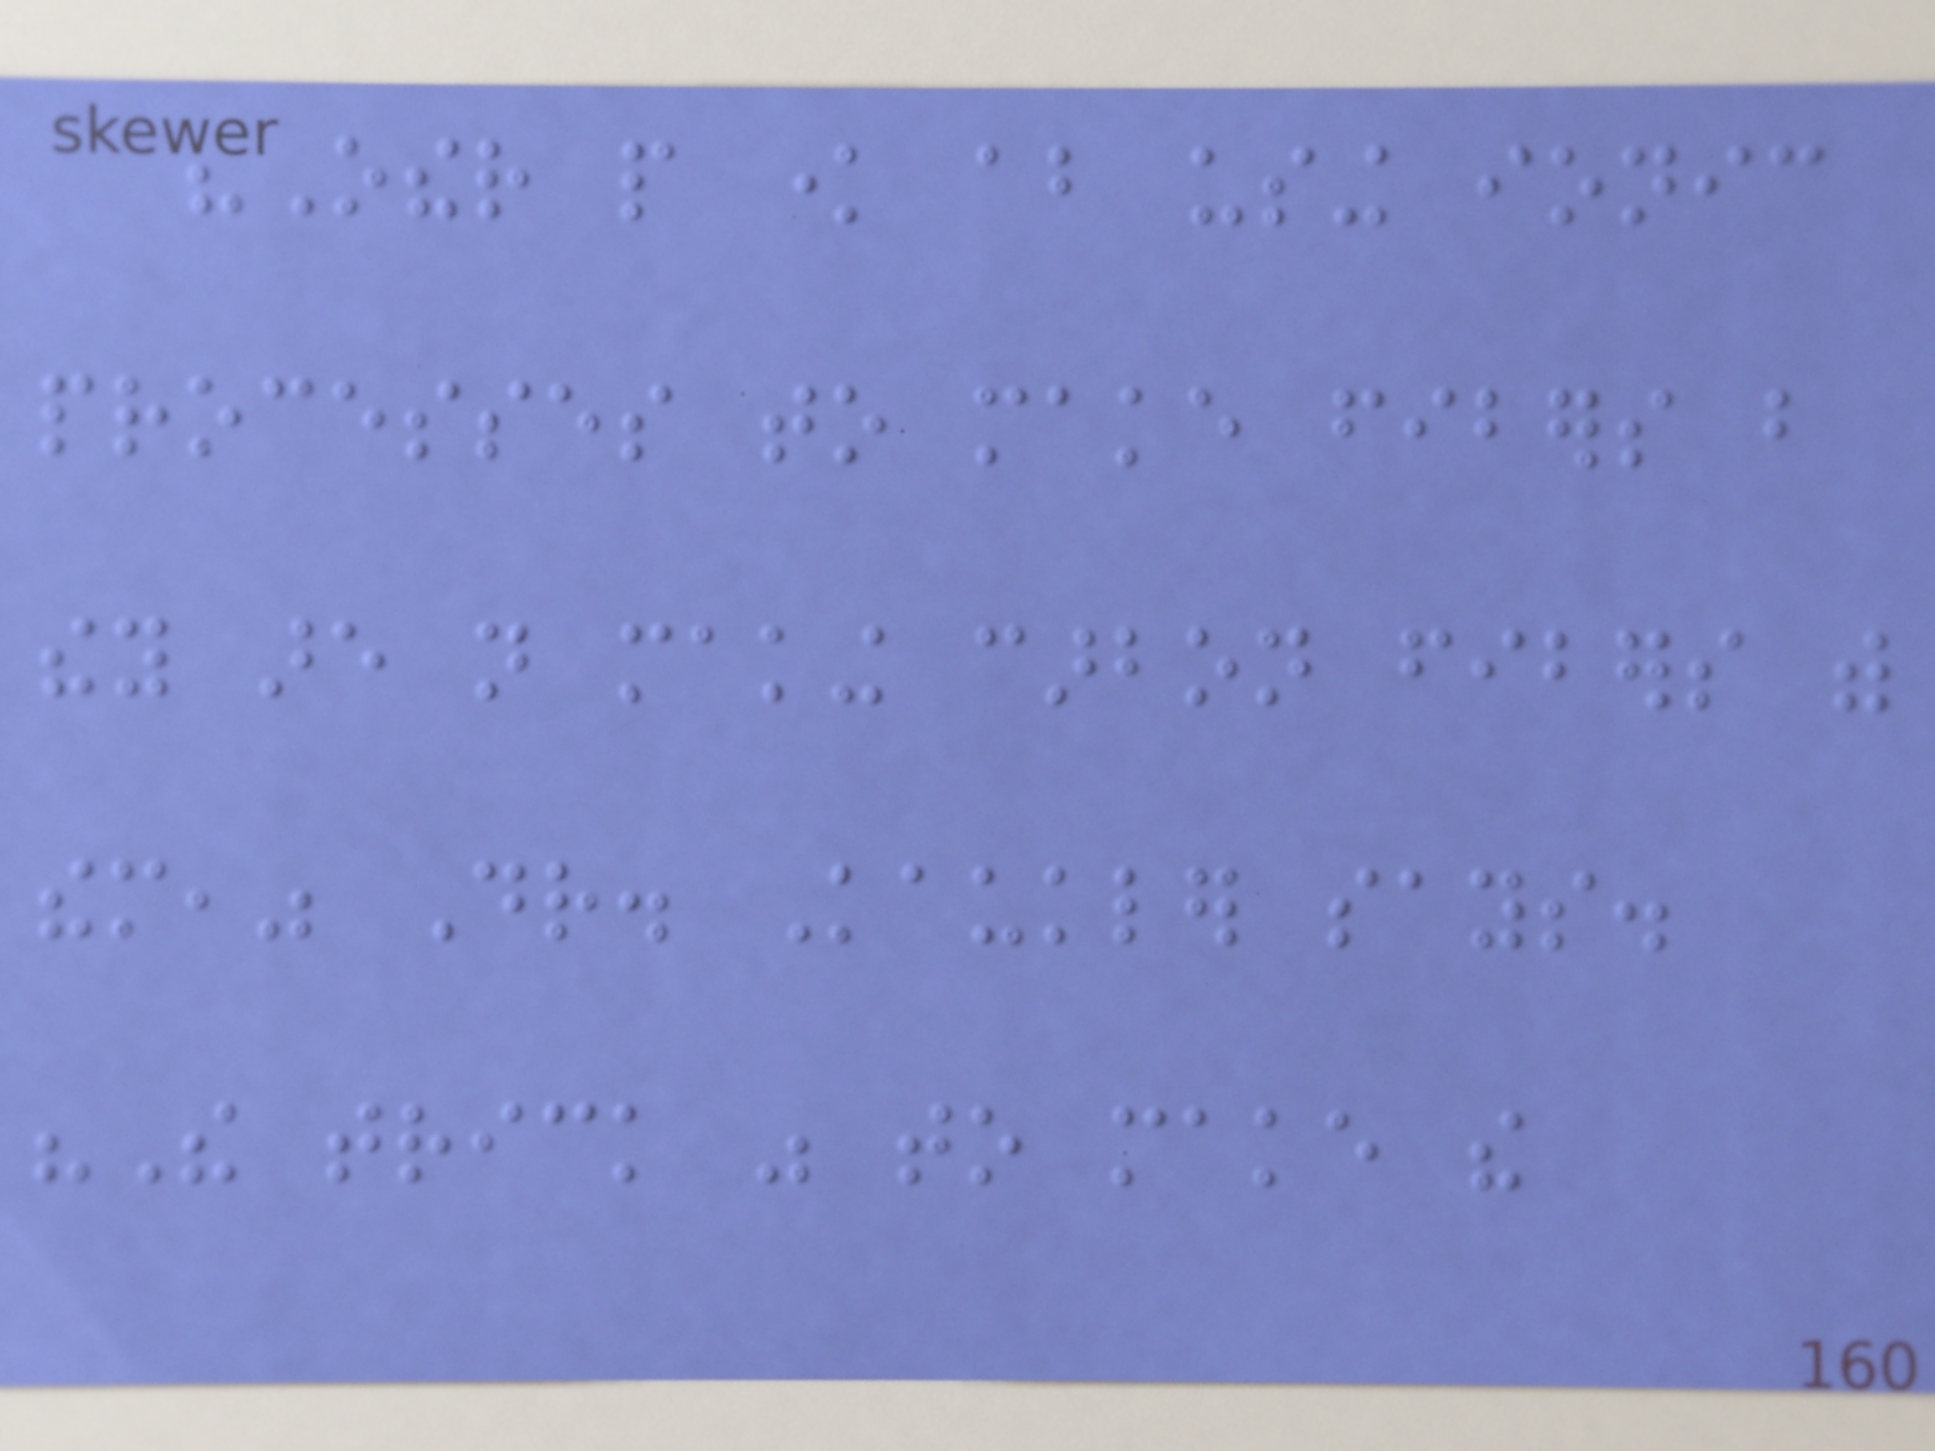"Other people know about using ionic
processes to make fibers but
they are not making carbon fibers with
them," Dr. Kaukler says.
"The trick was to make the
